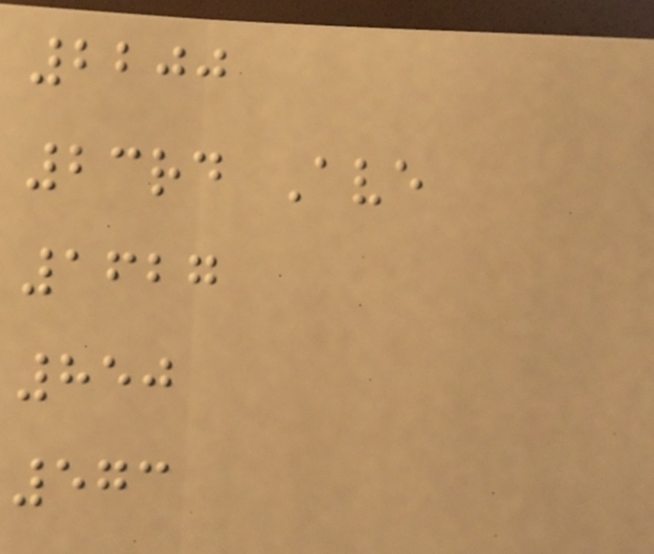2200
23rd Ave
1627
850
573
